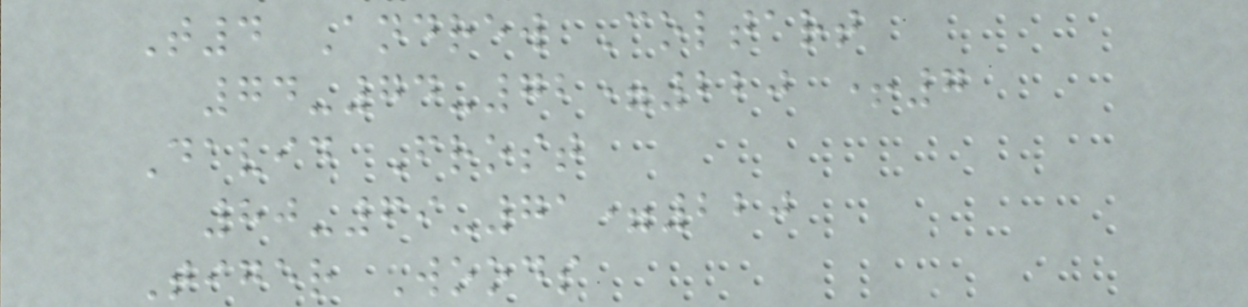T4 Andrew Coltart
74-74-72=220 +7
David Frost
80-69-71=220
Tiger Woods
